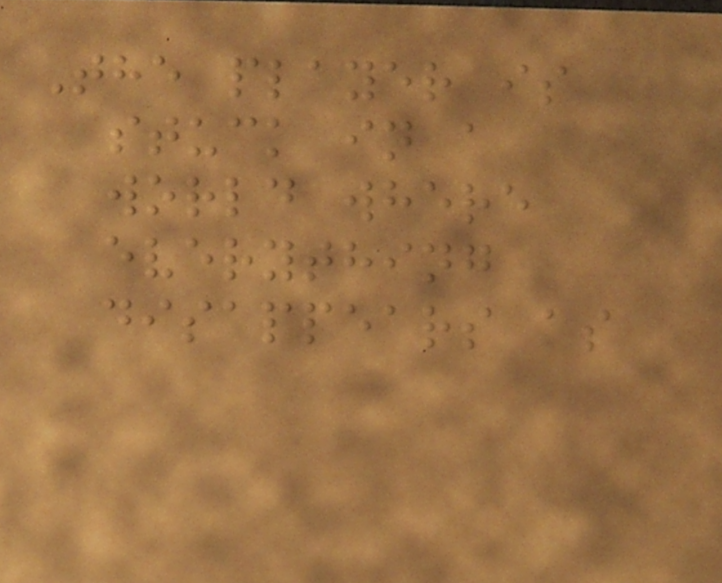The player is
stuck in a
world where
everything
disappears as
